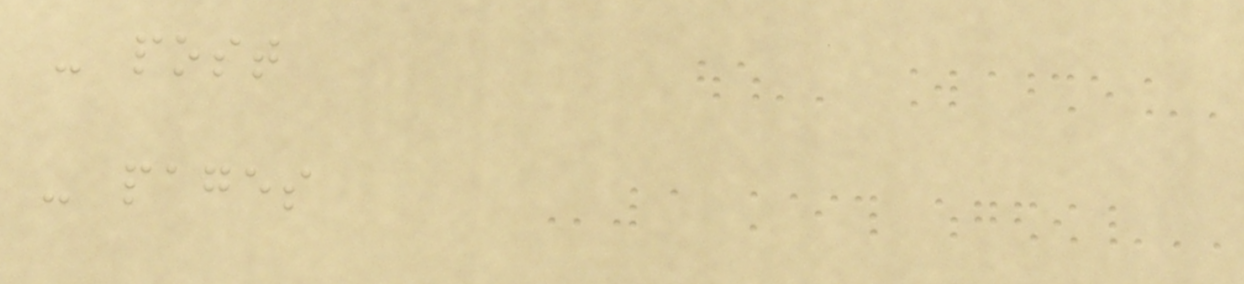- post
- pages
